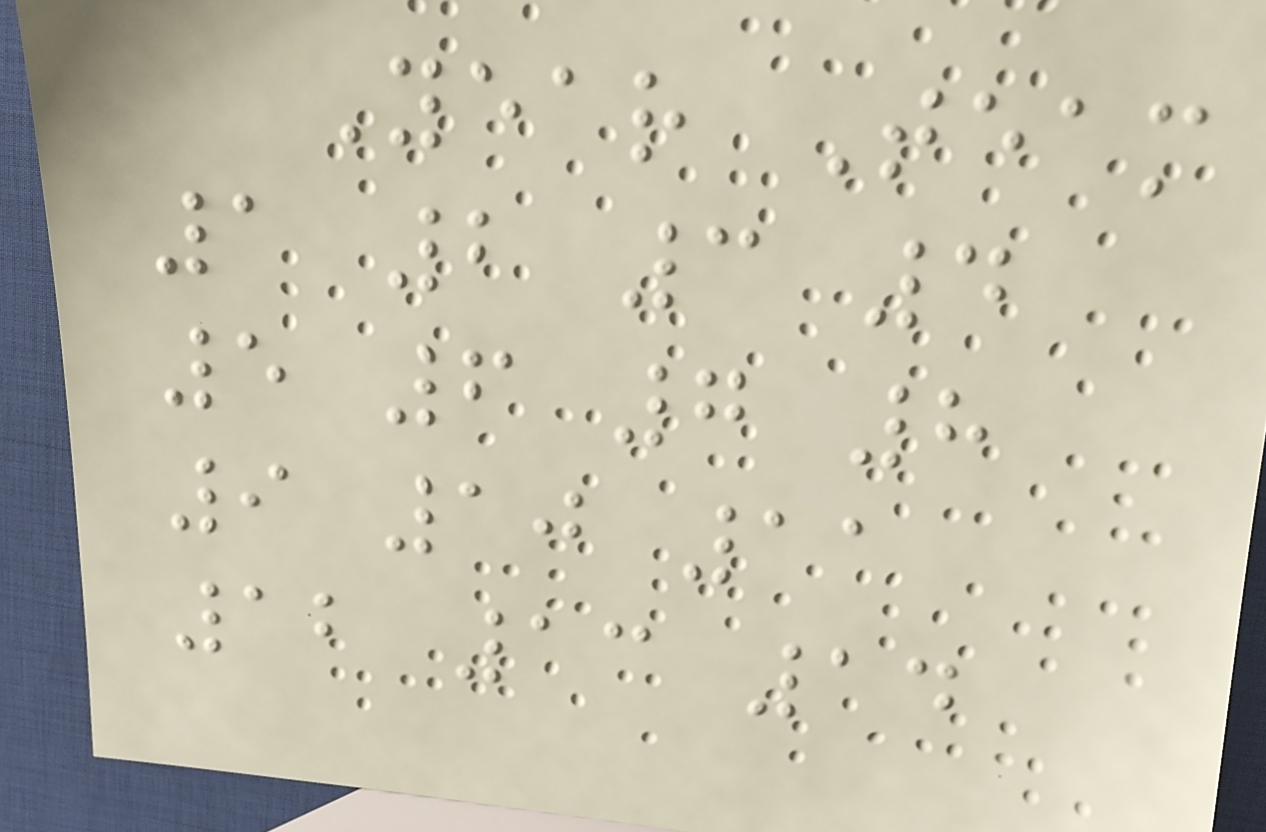Year Team
1 2 3 4
5 6 7 8
9 10 11
12 13 14
